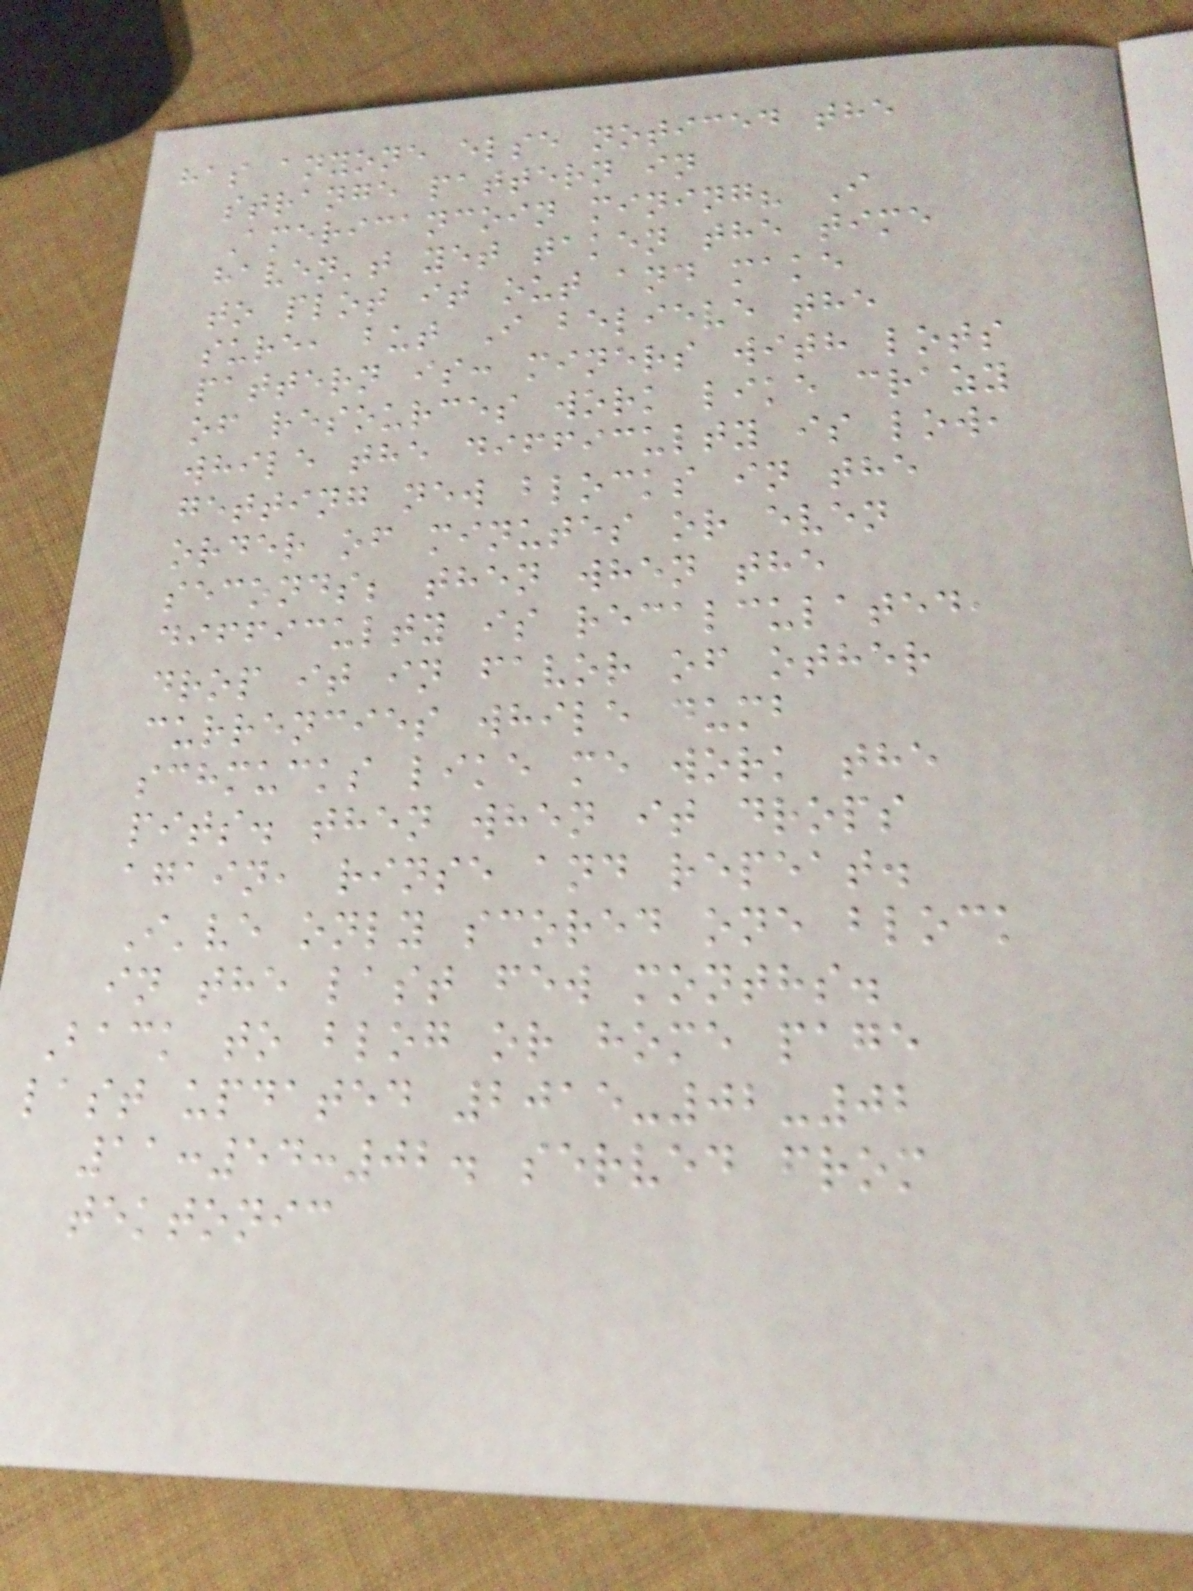has anyone else noticed the
strange pattern in
Americancoin mining? I
haven't yet taken the time
to plot it out and make
sure, but I believe the
pattern is: miners with lots
of resources work like crazy
while the difficulty is low,
getting new blocks in the
order of minutes or even
seconds; then when the
difficulty is recalculated,
drop it in favor of other
currencies while dumb
schmucks like me work the
pits. then when it drops
again, rinse and repeat.
I've only scored one block
in the last few months.
Back to blog or home page
last updated 2015-02-02
11:54:02. served from
tektonic
